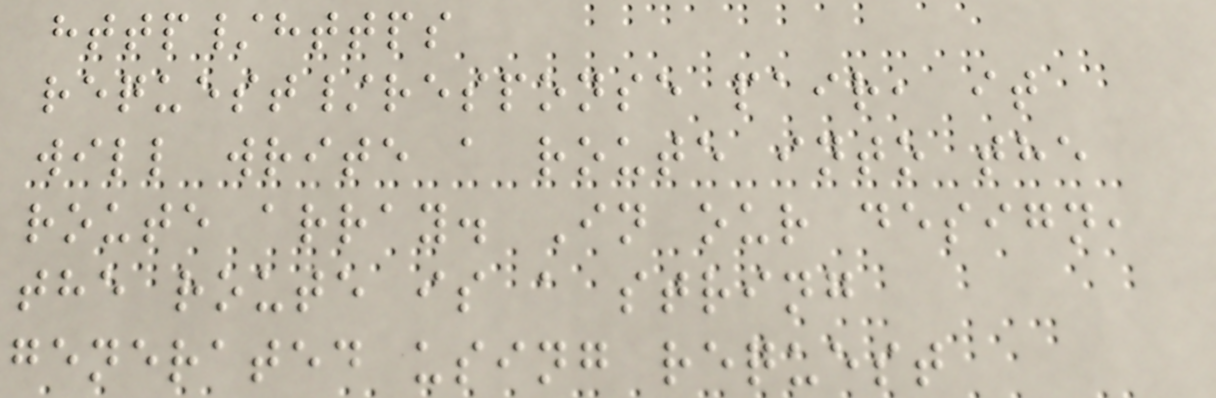http/https
request/response pair, it
will write a route into the
route array. In our design,
the route is a string
generated using request
